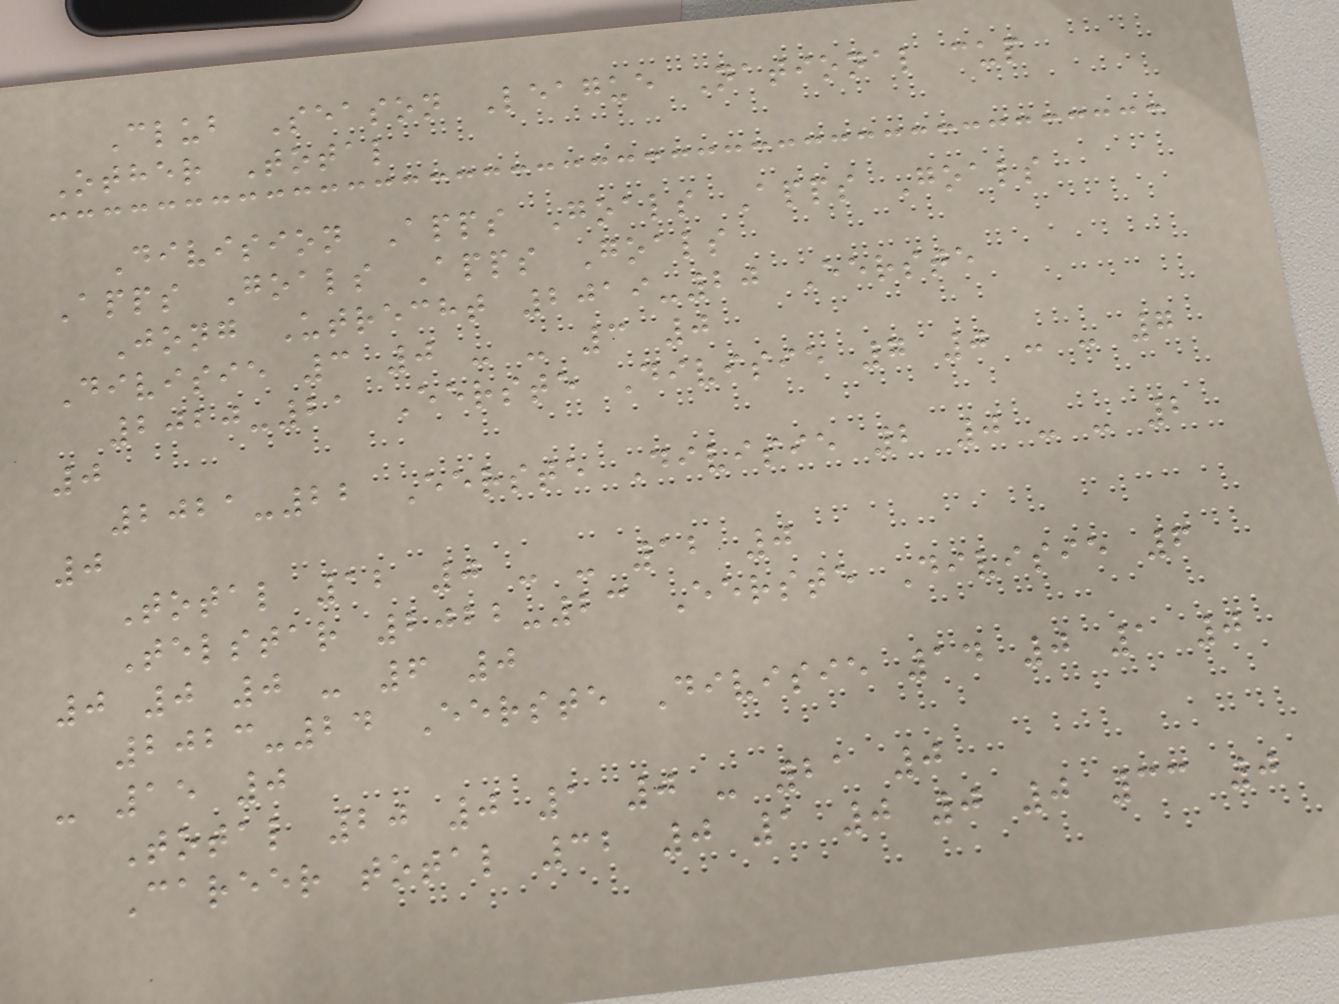Club Season League National cup
Other Total
Division Apps Goals Apps Goals
Apps Goals Apps Goals
Jong Utrecht 2019-20 Eerste
Divisie 3 0 - - 3 0
2020-21 Eerste Divisie 7 0 - - 7
0
2021-22 Eerste Divisie 2 0 - - 2
0
Total 12 0 - - 12 0
Telstar 2022-23 Eerste Divisie 6
0 0 0 - 6 0
2023-24 Eerste Divisie 14 0 1 0
- 15 0
Total 20 0 1 0 - 21 0
Career total 32 0 1 0 0 0 33 0
